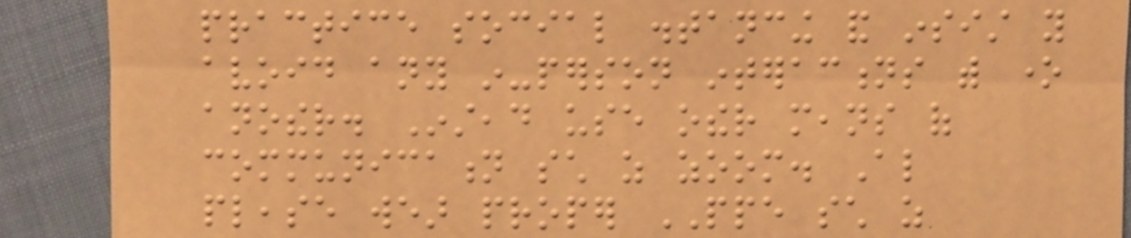practice social distancing and insist you
avoid any in-person interactions with one
another. Instead use other means of
communication such as zoom. Also
please wear proper PPE such as
